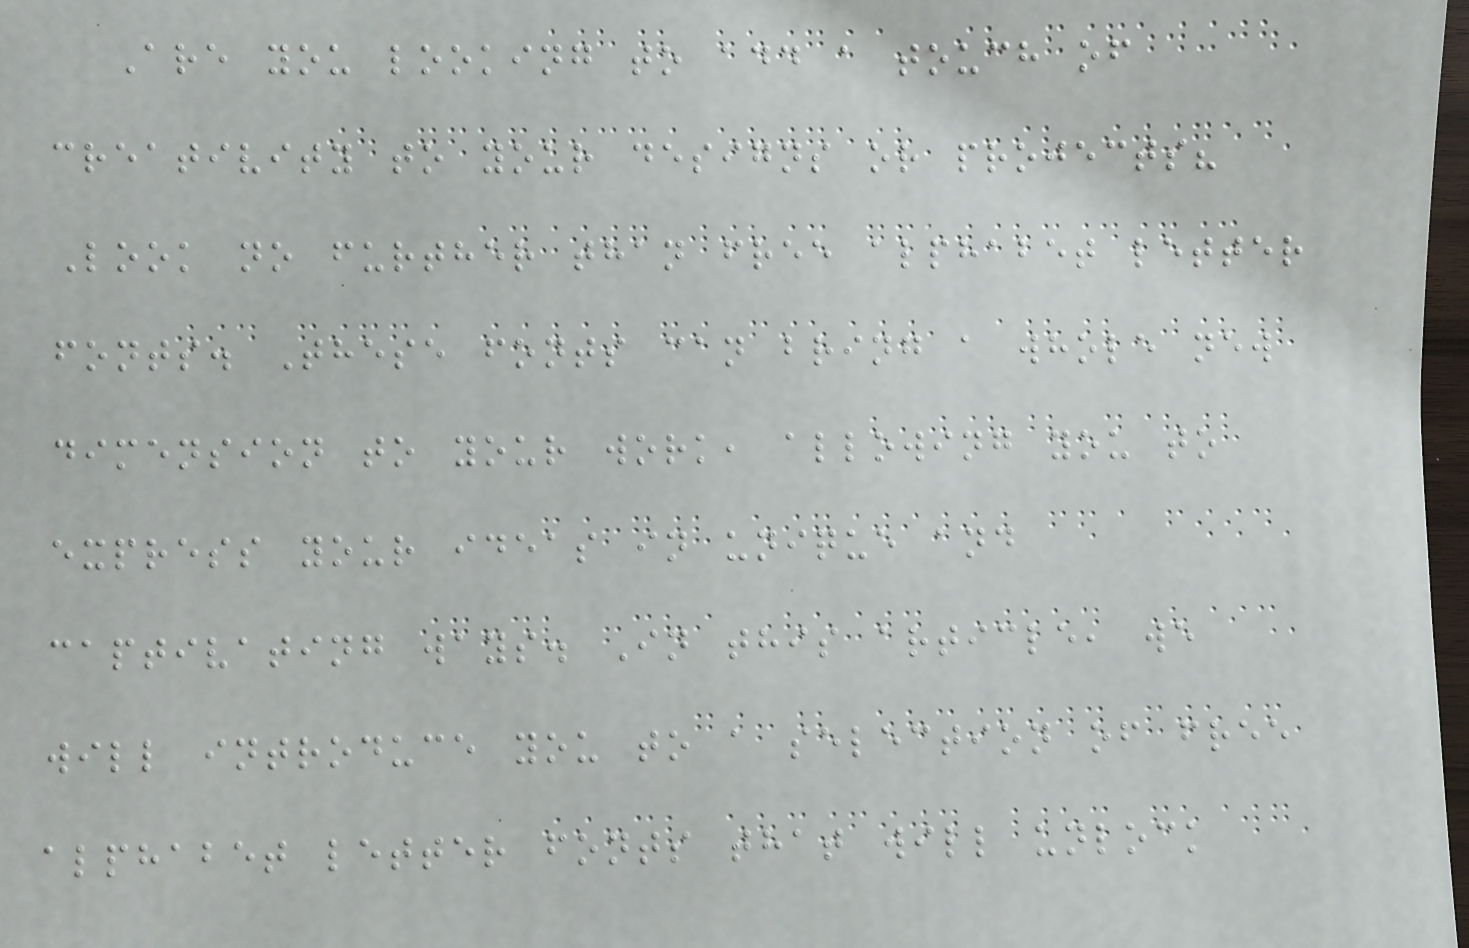Are you looking to add a touch of
creativity to your designs or projects?
Look no further than free alphabet letter
fonts. These fonts can bring a whole new
dimension to your work, allowing you to
express your ideas in unique and
captivating ways. In this article, we
will introduce you to a selection of free
alphabet letter fonts that will unlock
